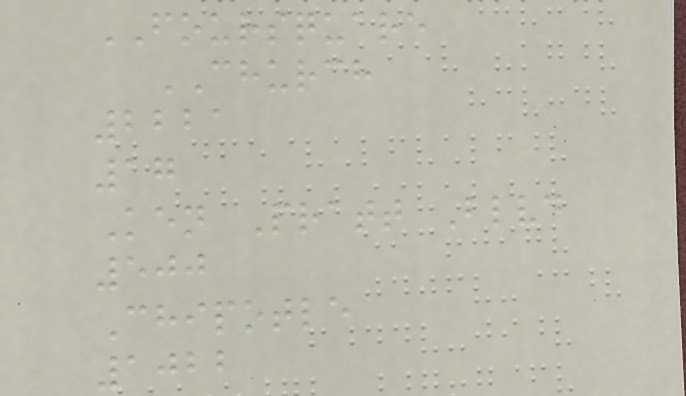FOURSQUARE
CHURCH
2221
17
Ken Pratt Blvd
500
Chipotle
1022
